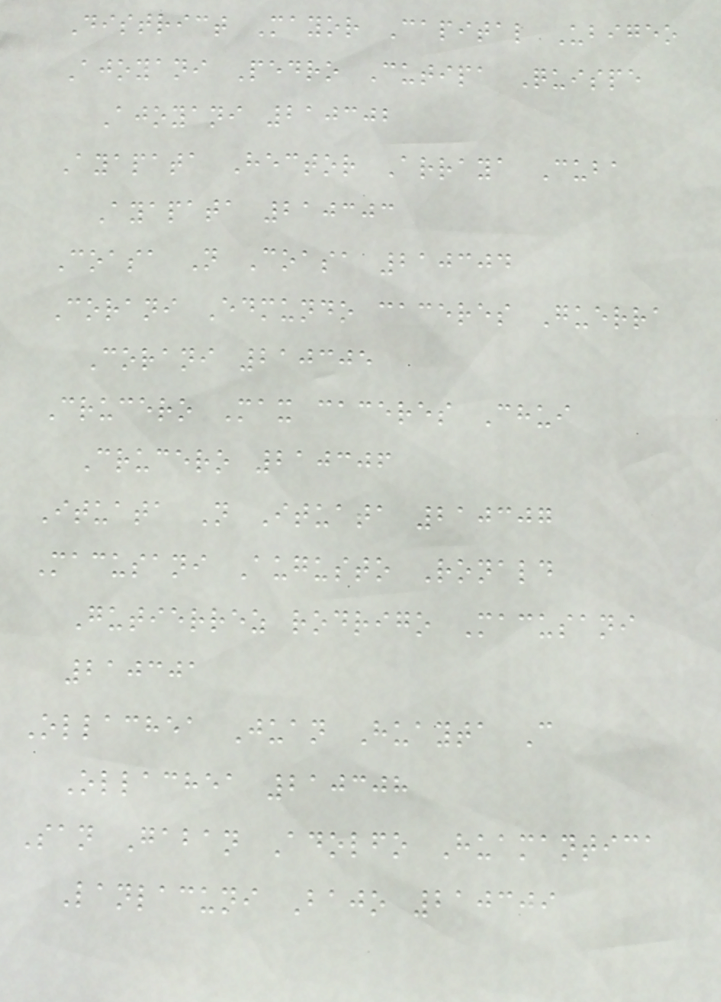District Mayor Capital Ubigeo
Ajoyani Pedro Cutipa Quispe
Ajoyani 210302
Ayapata Hector Arraya Cuba
Ayapata 210303
Coasa N Coasa 210304
Corani Edmundo caceres Guerra
Corani 210305
Crucero Max caceres Chui
Crucero 210306
Ituata N Ituata 210307
Macusani Augusto Ronald
Gutierrez rodrigo Macusani
210301
Ollachea Juan Huayta C
Ollachea 210308
San Gaban Adolfo Huamantica
Lanlacuni Bajo 210309
